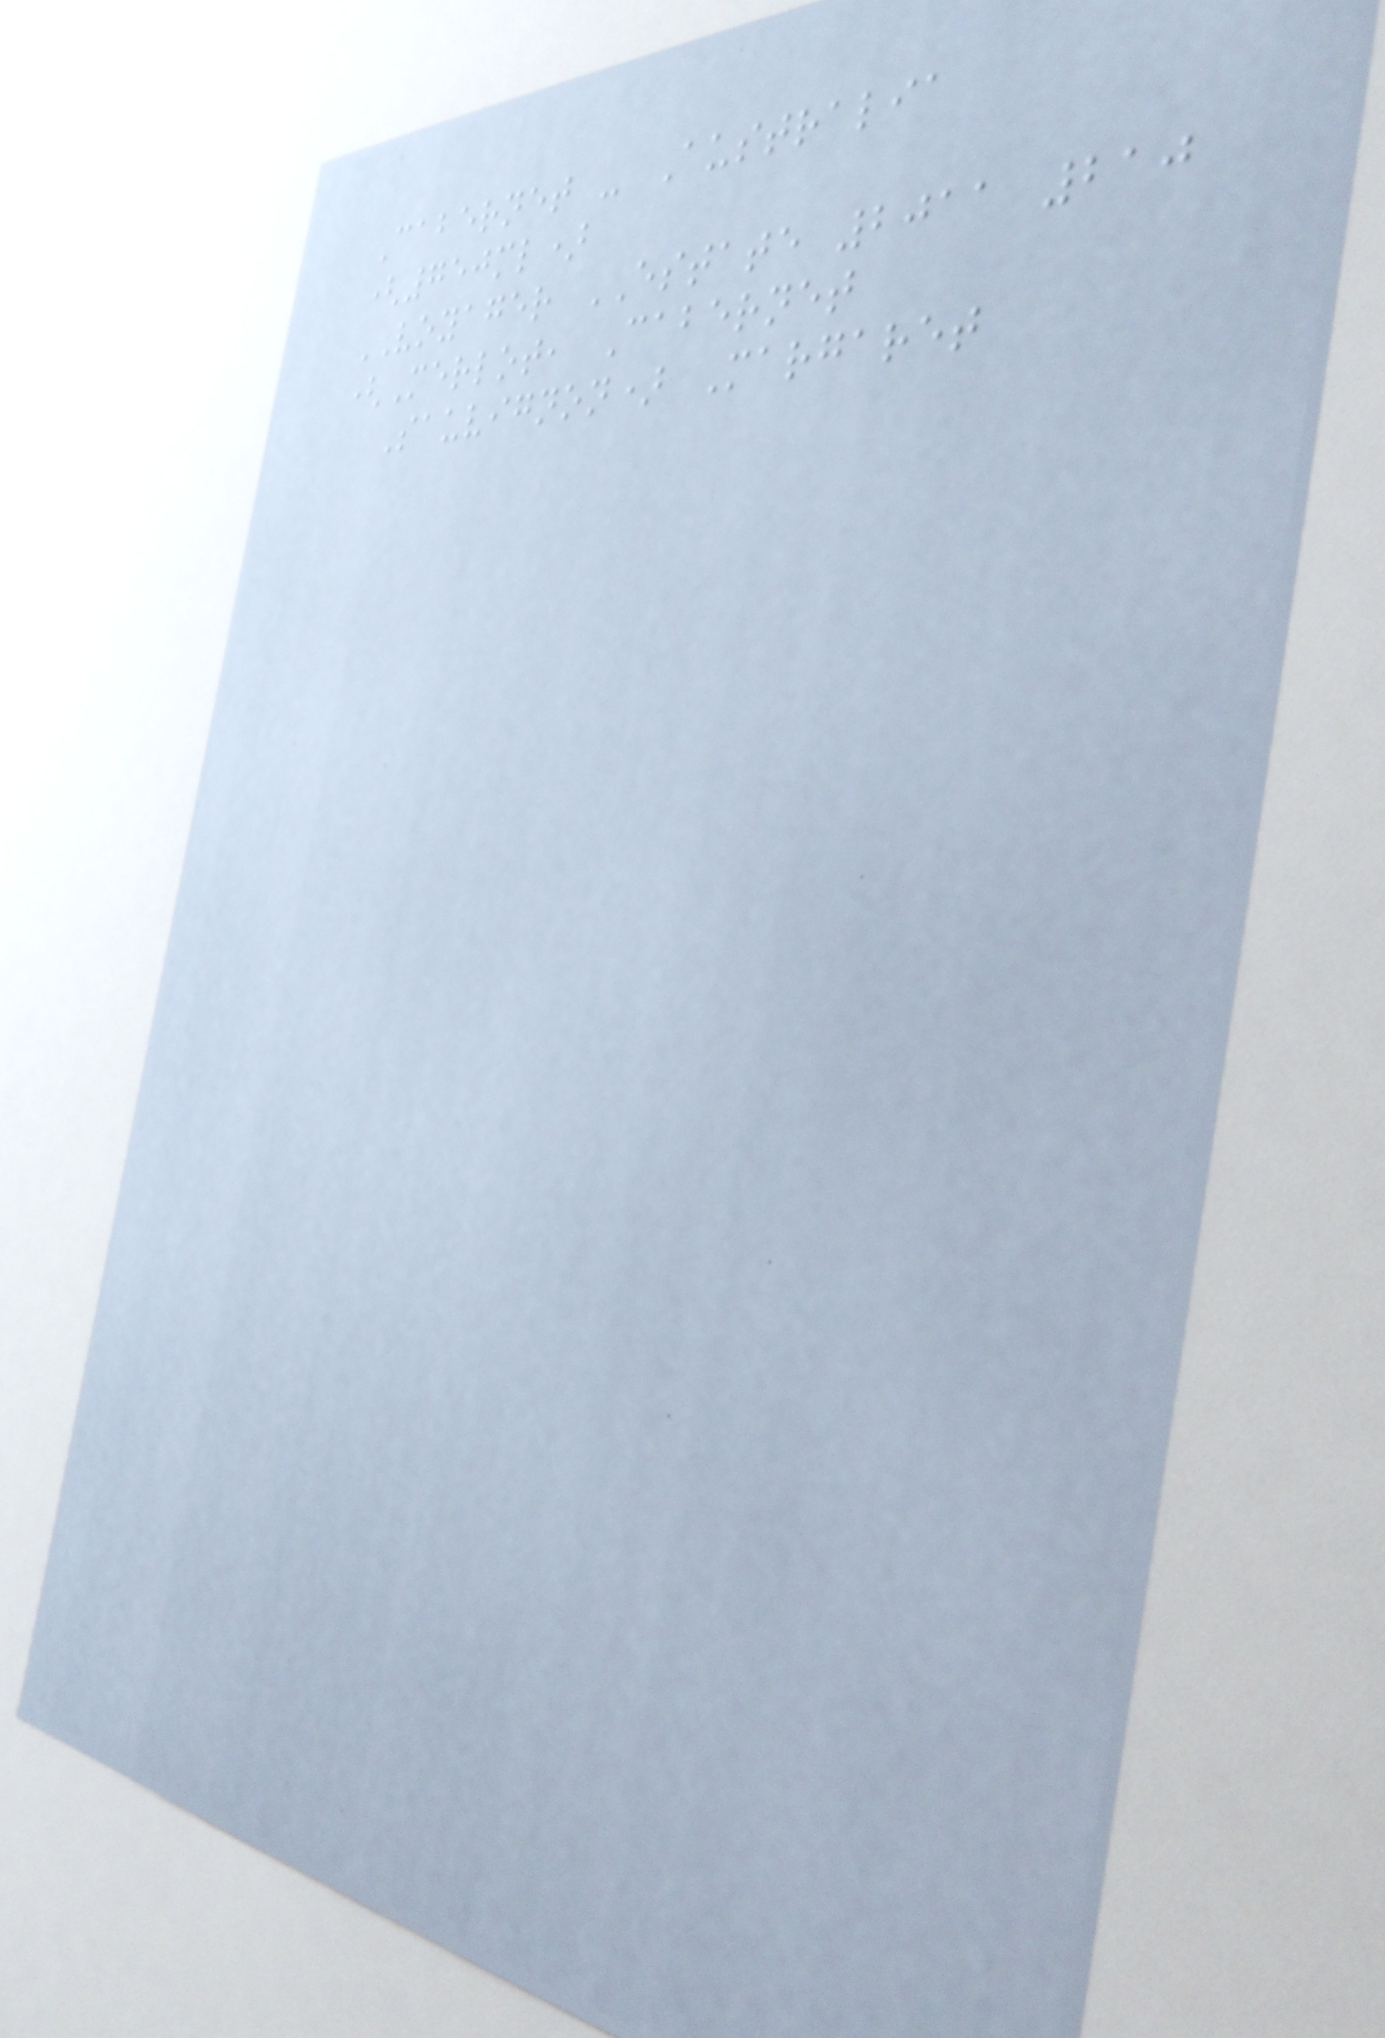Cabernet - Australia
(750ml)
VOYAGER ESTATE 2011 210
(Merlot, Cabernet
Sauvignon) Margaret
